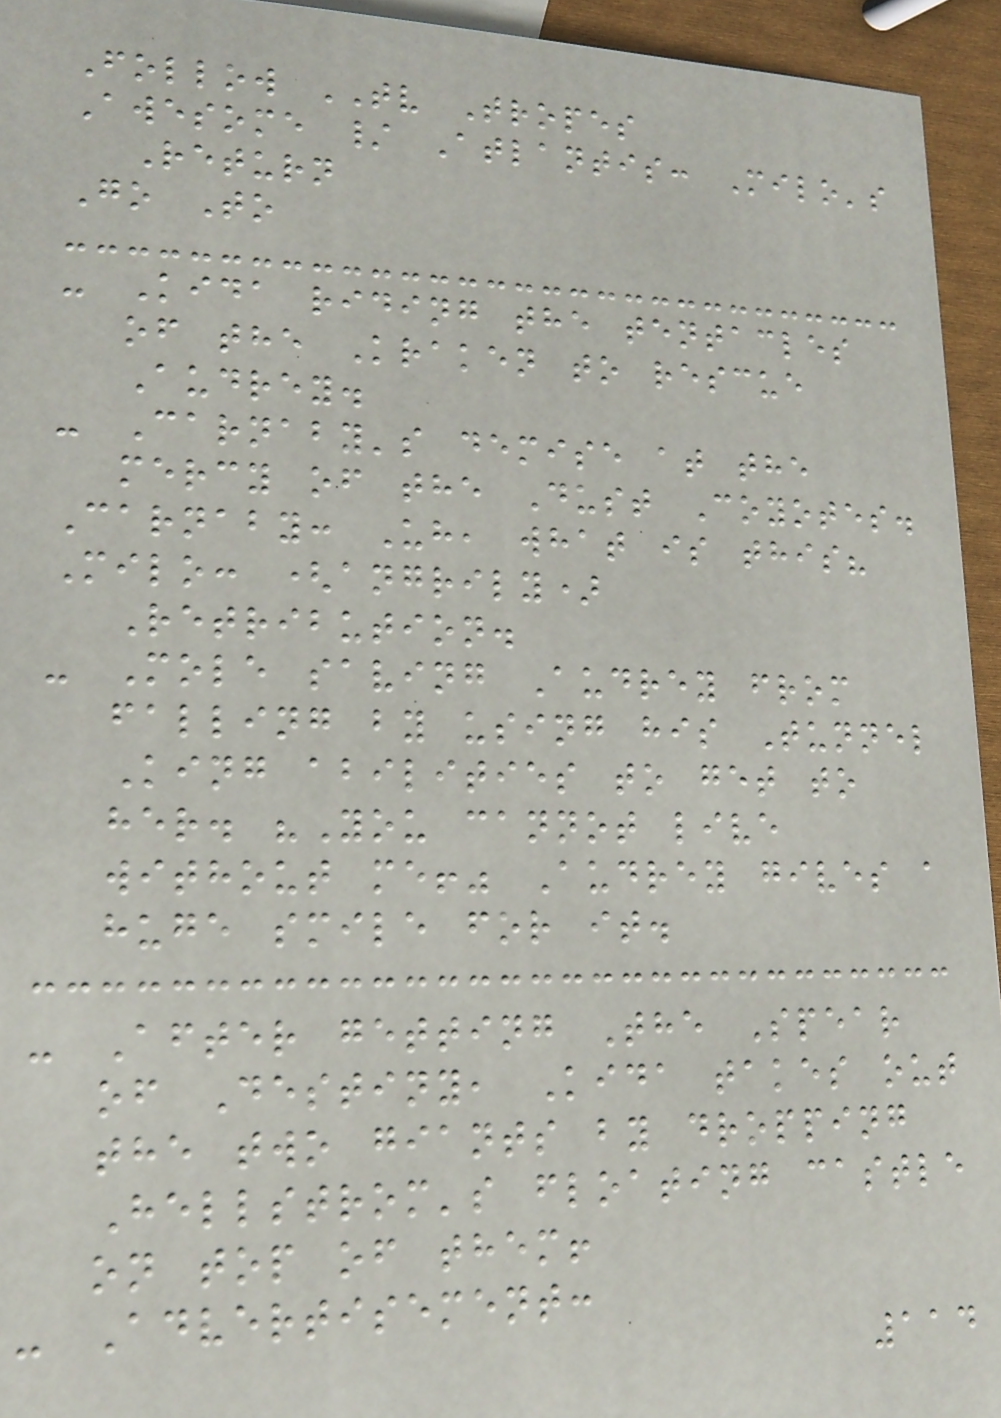Follow TV Tropes
Awesome / Atlantis: Milo's
Return
Go To
- Kida riding the tentacles
of the Kraken to rescue
Audrey.
- Carnaby's demise at the
mercy of the Dust Coyotes.
Carnaby: Uh, what is this?
Milo: (angrily)
Retribution.
- Mole saving Audrey from
falling by using his Tunnel
King abilities to get to
her. "You cannot live
without me!" Audrey gives a
huge smile for it.
- After getting The Spear
of Destiny, Kida takes out
the two giants by dropping
Hellstrom's floating castle
on top of them!
- Advertisement:
114
